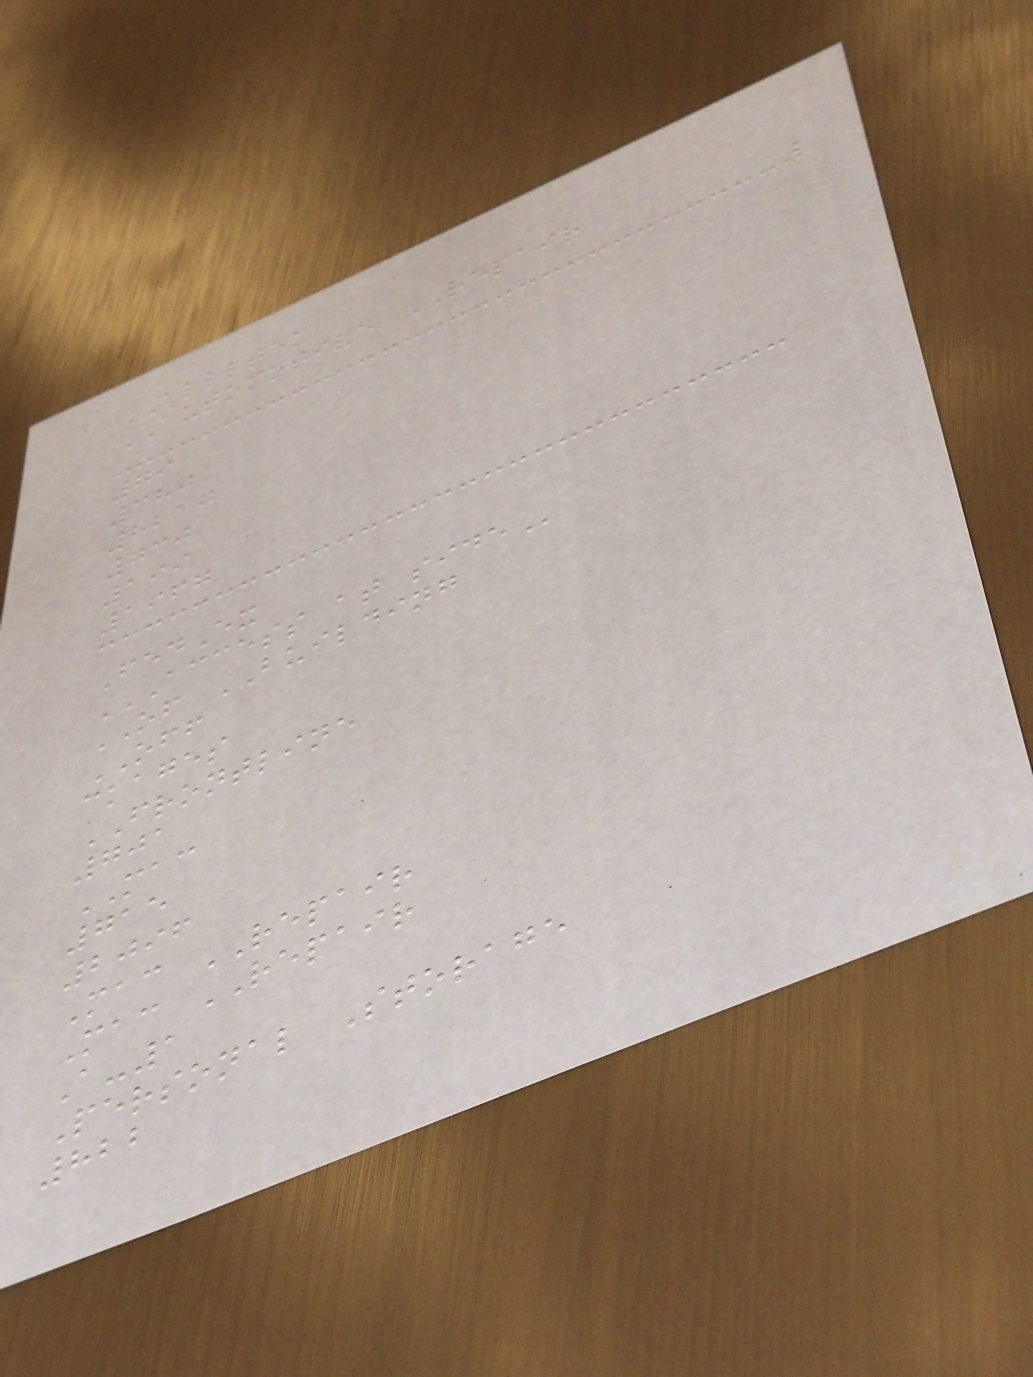ALLLTEK
AUTOMOTIVE REPAIR
79
380
8217
730
199
1967
FedEx
ACCESS AT SIDE
OF BUILDING
OFF
ckages
FRONTLINE
701
MAC
715
2096
Mac REPAIR
Mac REPAIR
A-1
Personal Storage
822
